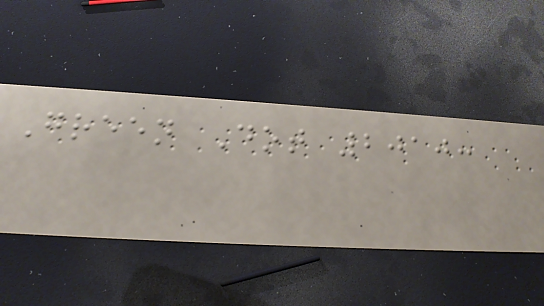Green Dot 2010:
